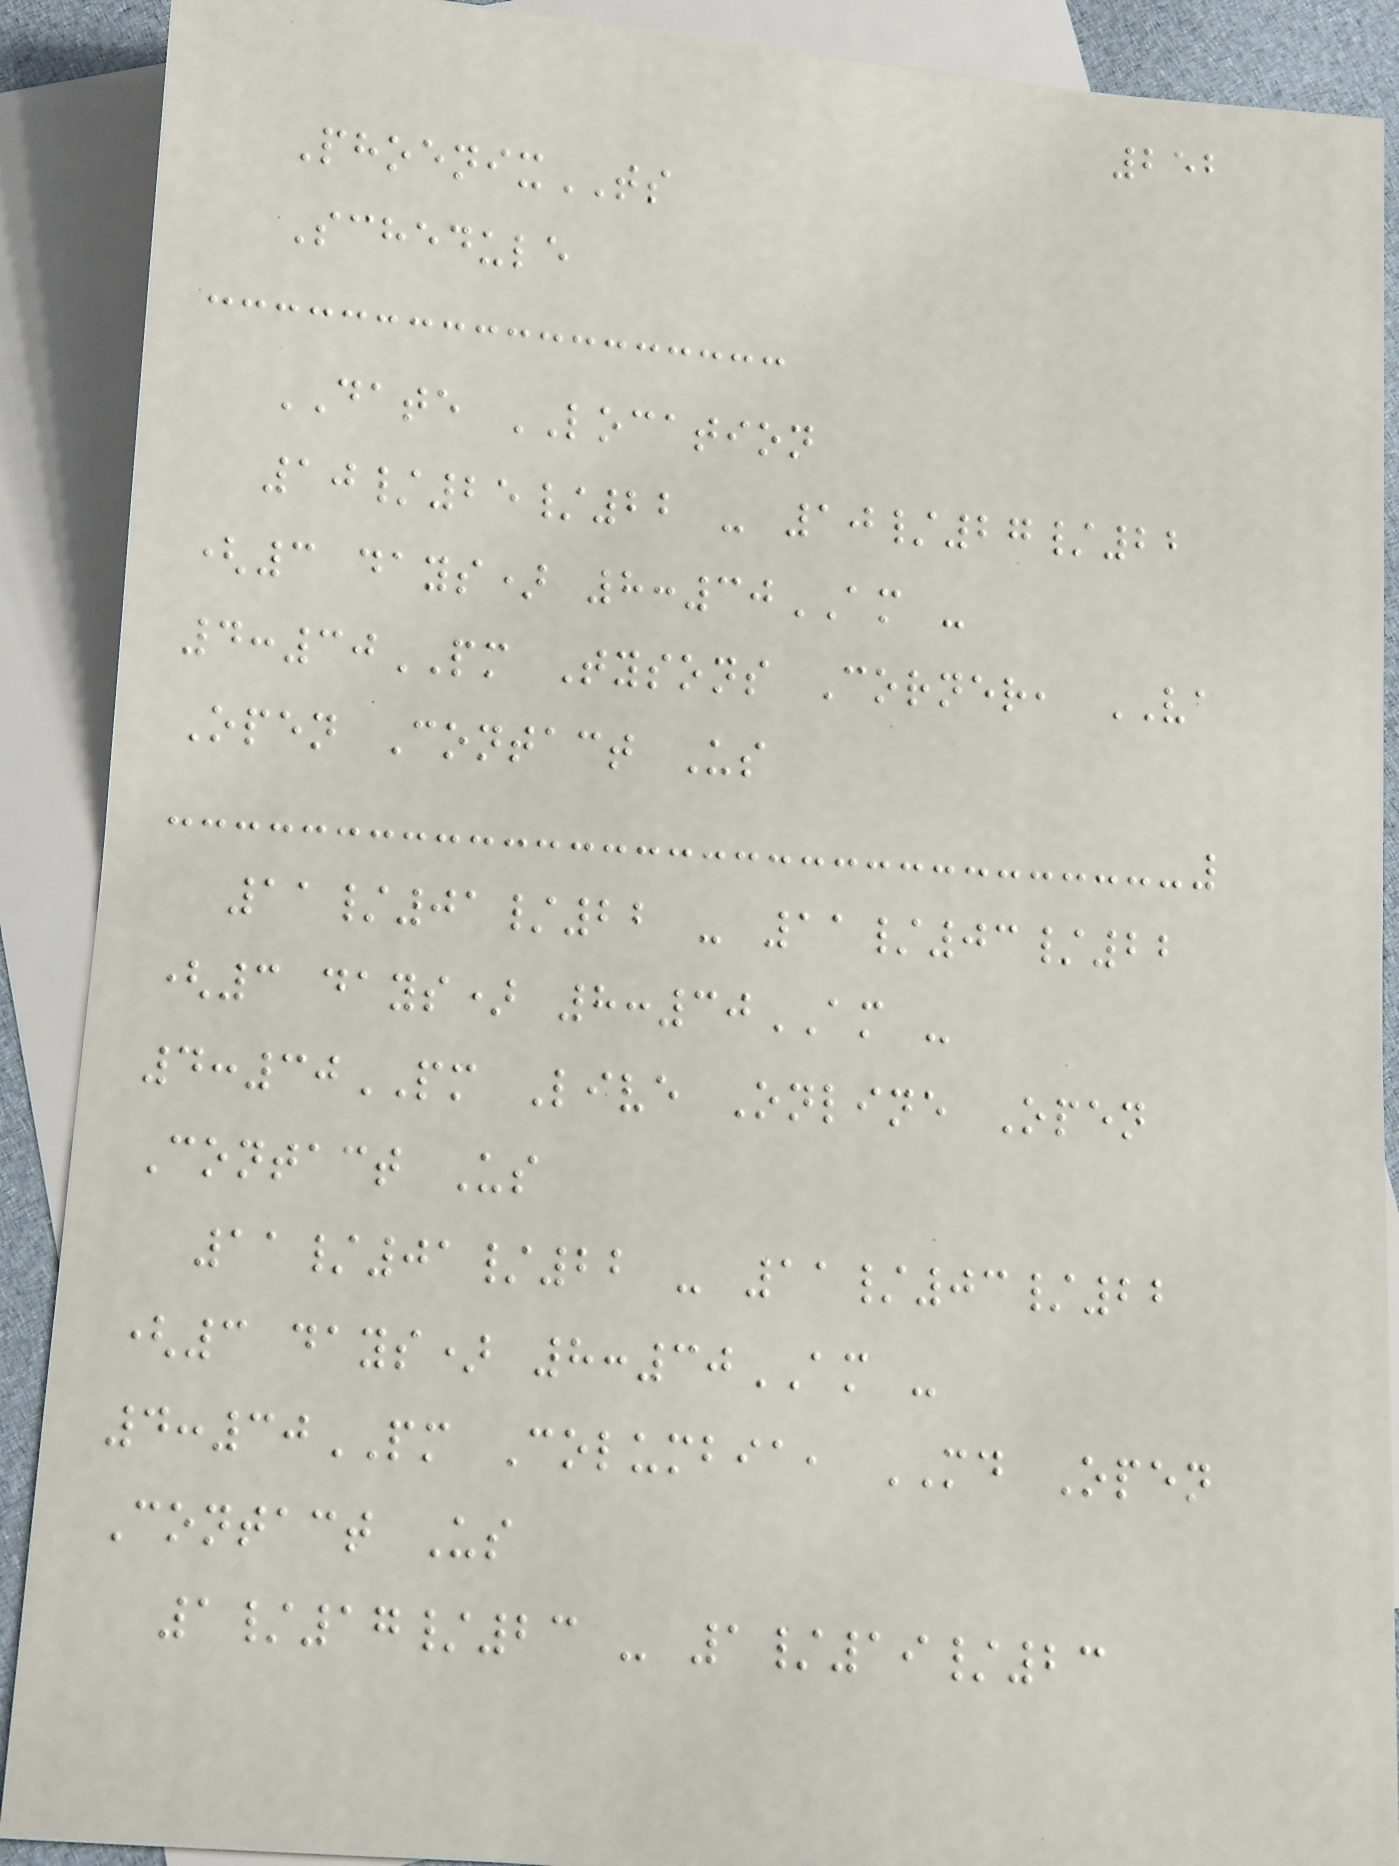252
PhoenixTS
Schedule
DATE LOCATION
10/25/22 - 10/27/22
(3 days) 8:30AM -
4:30PM Tysons Corner, VA
Open Contact Us
11/01/22 - 11/03/22
(3 days) 8:30AM -
4:30PM Live Online Open
Contact Us
11/01/22 - 11/03/22
(3 days) 8:30AM -
4:30PM Columbia, MD Open
Contact Us
1/17/23 - 1/19/23
